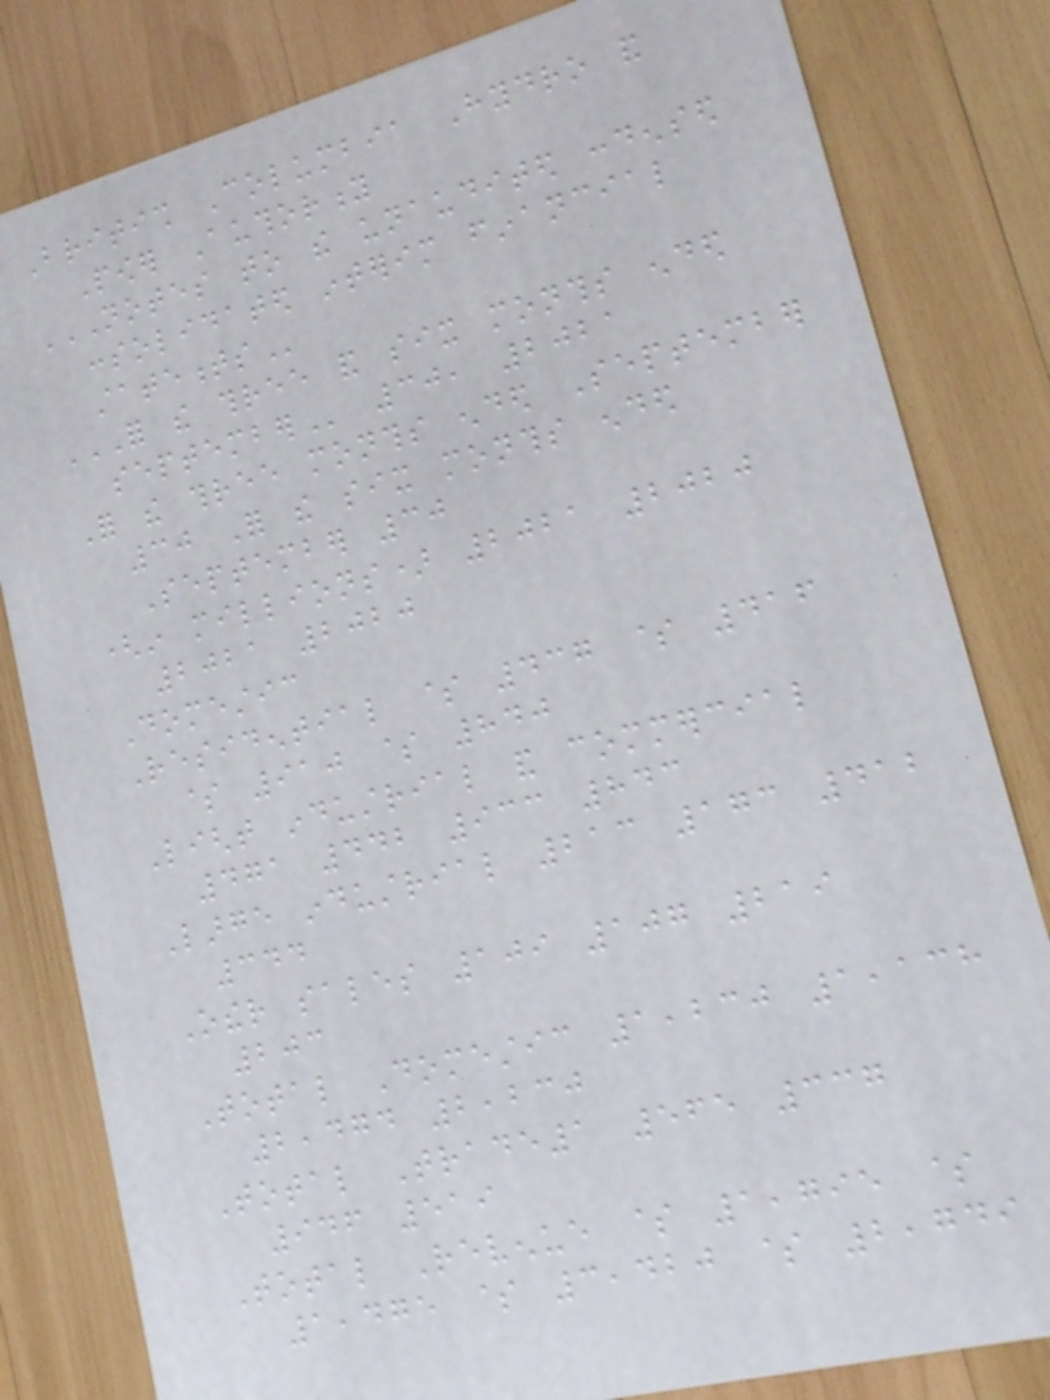British Columbia Hydro and
Power Authority
NOTES TO THE UNAUDITED CONDENSED
CONSOLIDATED INTERIM FINANCIAL
STATEMENTS
FOR THE THREE AND SIX MONTHS ENDED
SEPTEMBER 30, 2021
For the three months ended September
30 For the six months ended
September 30
(in millions) 2021 2020
2021 2020
Domestic
Residential $ 437 $ 416
$ 910 $ 840
Light industrial and commercial
471 442 933 843
Large industrial 213 173 412
344
Other sales 109 107 219
203
Total Domestic 1,230 1,138
2,474 2,230
Total Trade1 565 337
946 519
Total Revenue $ 1,795 $
1,475 $ 3,420 $ 2,749
